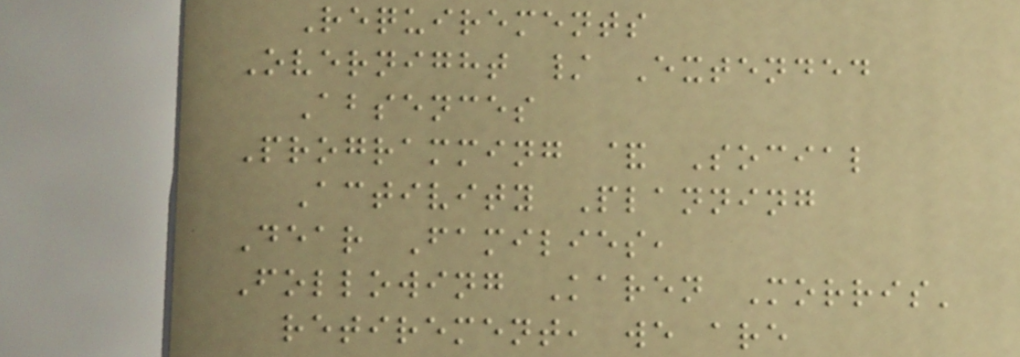Requirements
Overnight / Extended
Absences
Programming & Social
Activity Planning
Dear Families,
Following Karen Morris'
retirement, we are
